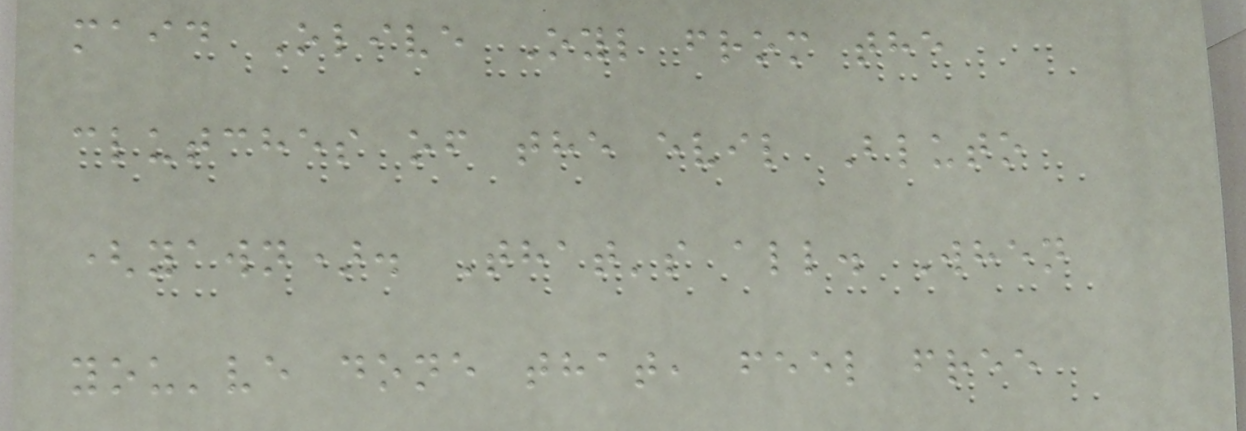maid Olive Oyl from the
clutches of the evil Bluto
(yawn). That's all. When
you've done that, feel free
